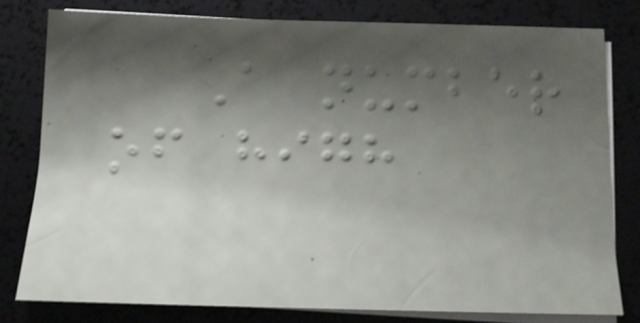A number
of high
